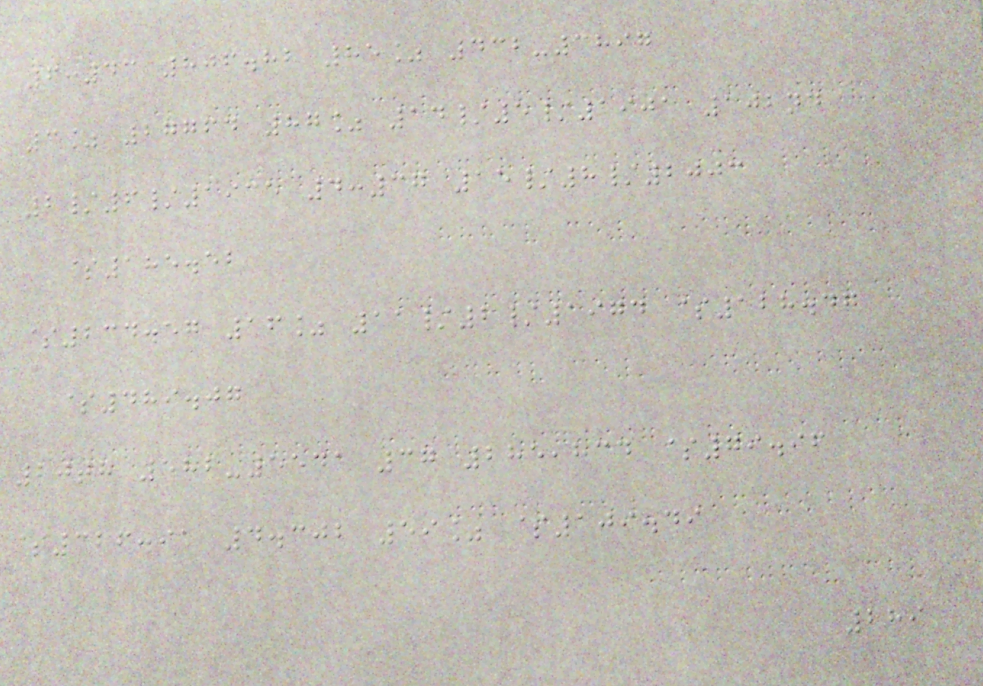6:43 806.82 85% 432-3897
3% 27764 87% 14/5/1901 102nd
2/6/1935 4:37 15/8/2003
$185.52
$234.57 16% 11/2/1974 $128.47
$489.07
20th 582-5541 37 285,834 $79.96
$326.91 4.302 59% $109.49
289
